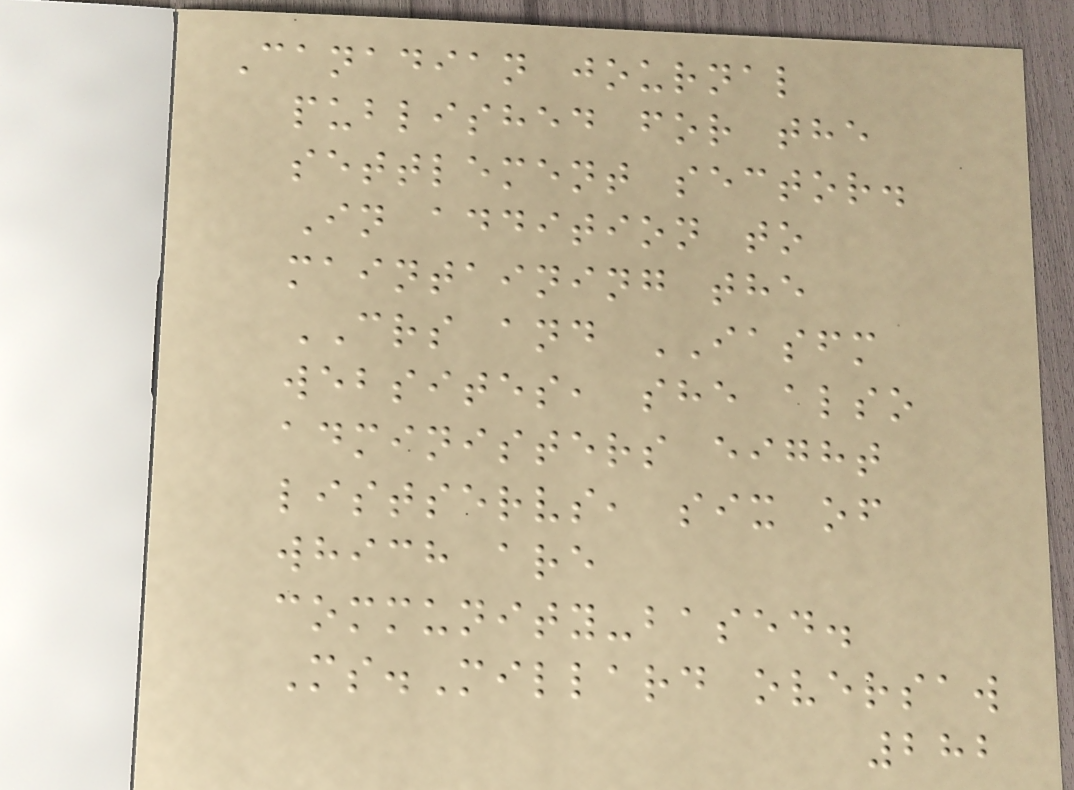Canadian journal
published for the
settlement sector.
In addition to
maintaining the
CRS and IASFM
websites, she also
administers eight
listservs, six of
which are
community-based.
Ms.Millard oversaw
282
